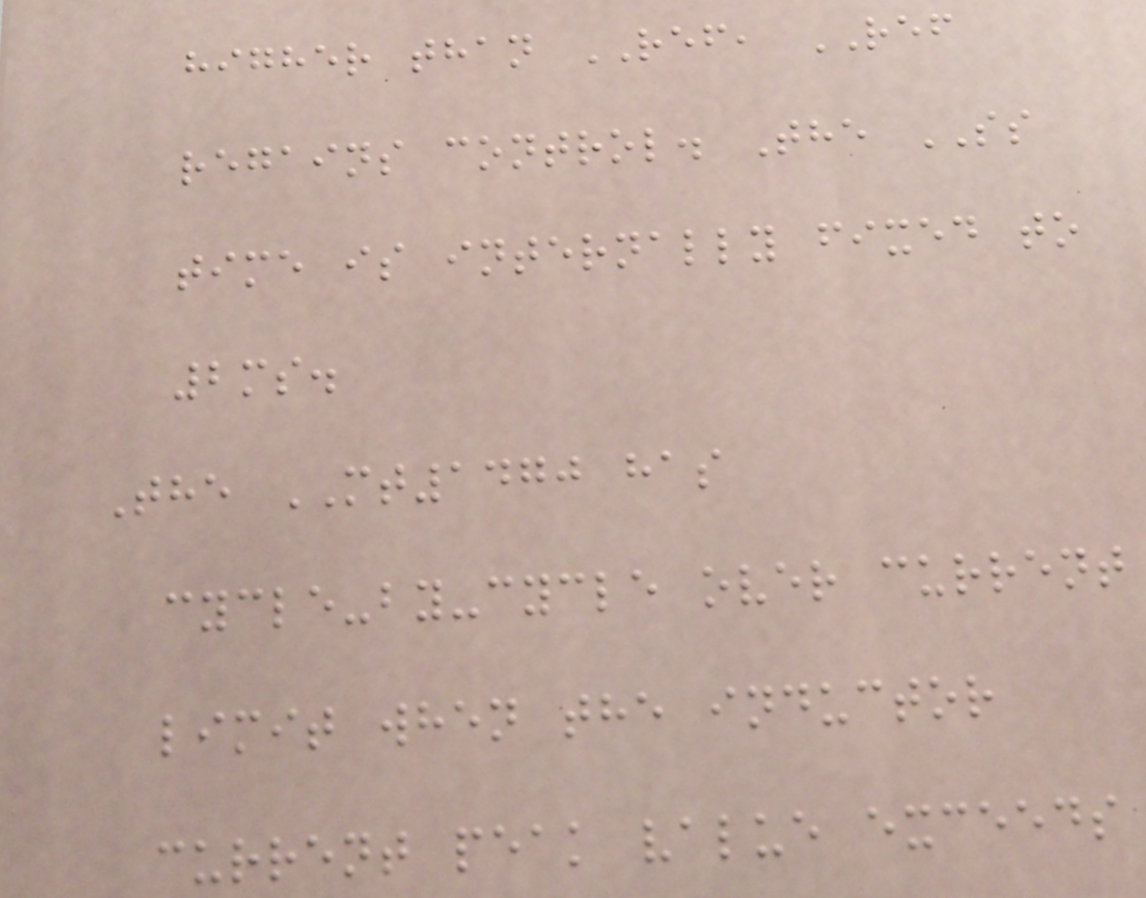higher than REF, REF
regains control. The SS
time is internally fixed to
2ms.
The MT1470 has
cycle-by-cycle over current
limit when the inductor
current peak value exceeds
